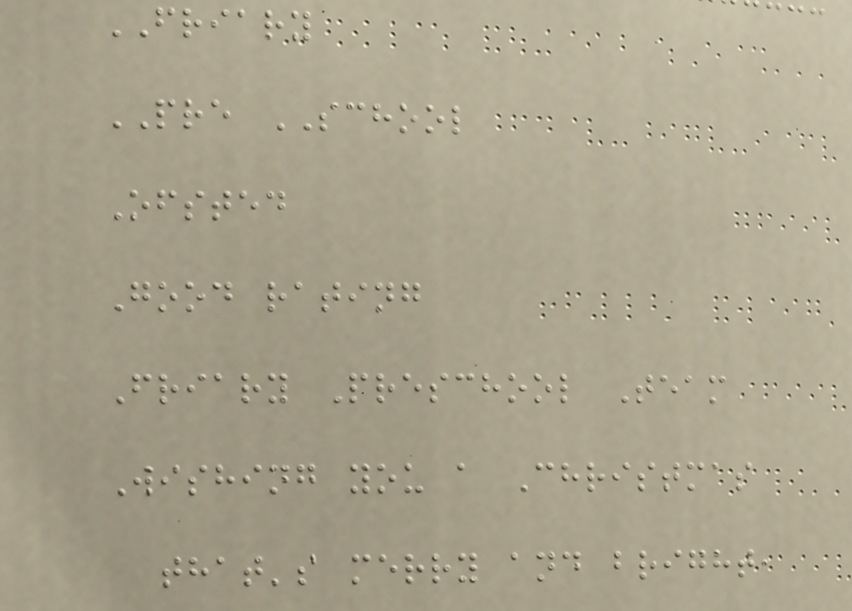FRIARY
PRE SCHOOL
Ofsted
Good rating
Friary Preschool Team
Wishing you a Christmas
that's merry and bright,
